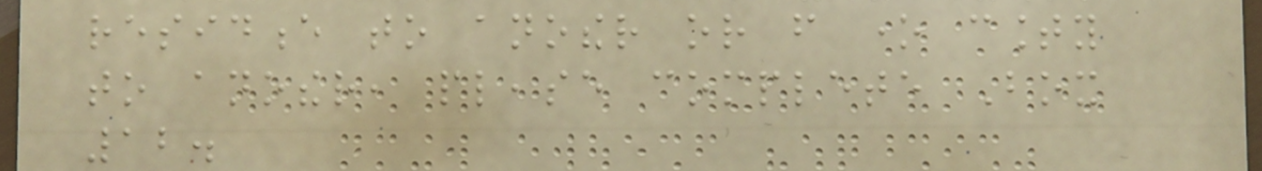residence to another or from one county
to another, please complete Box
12.
